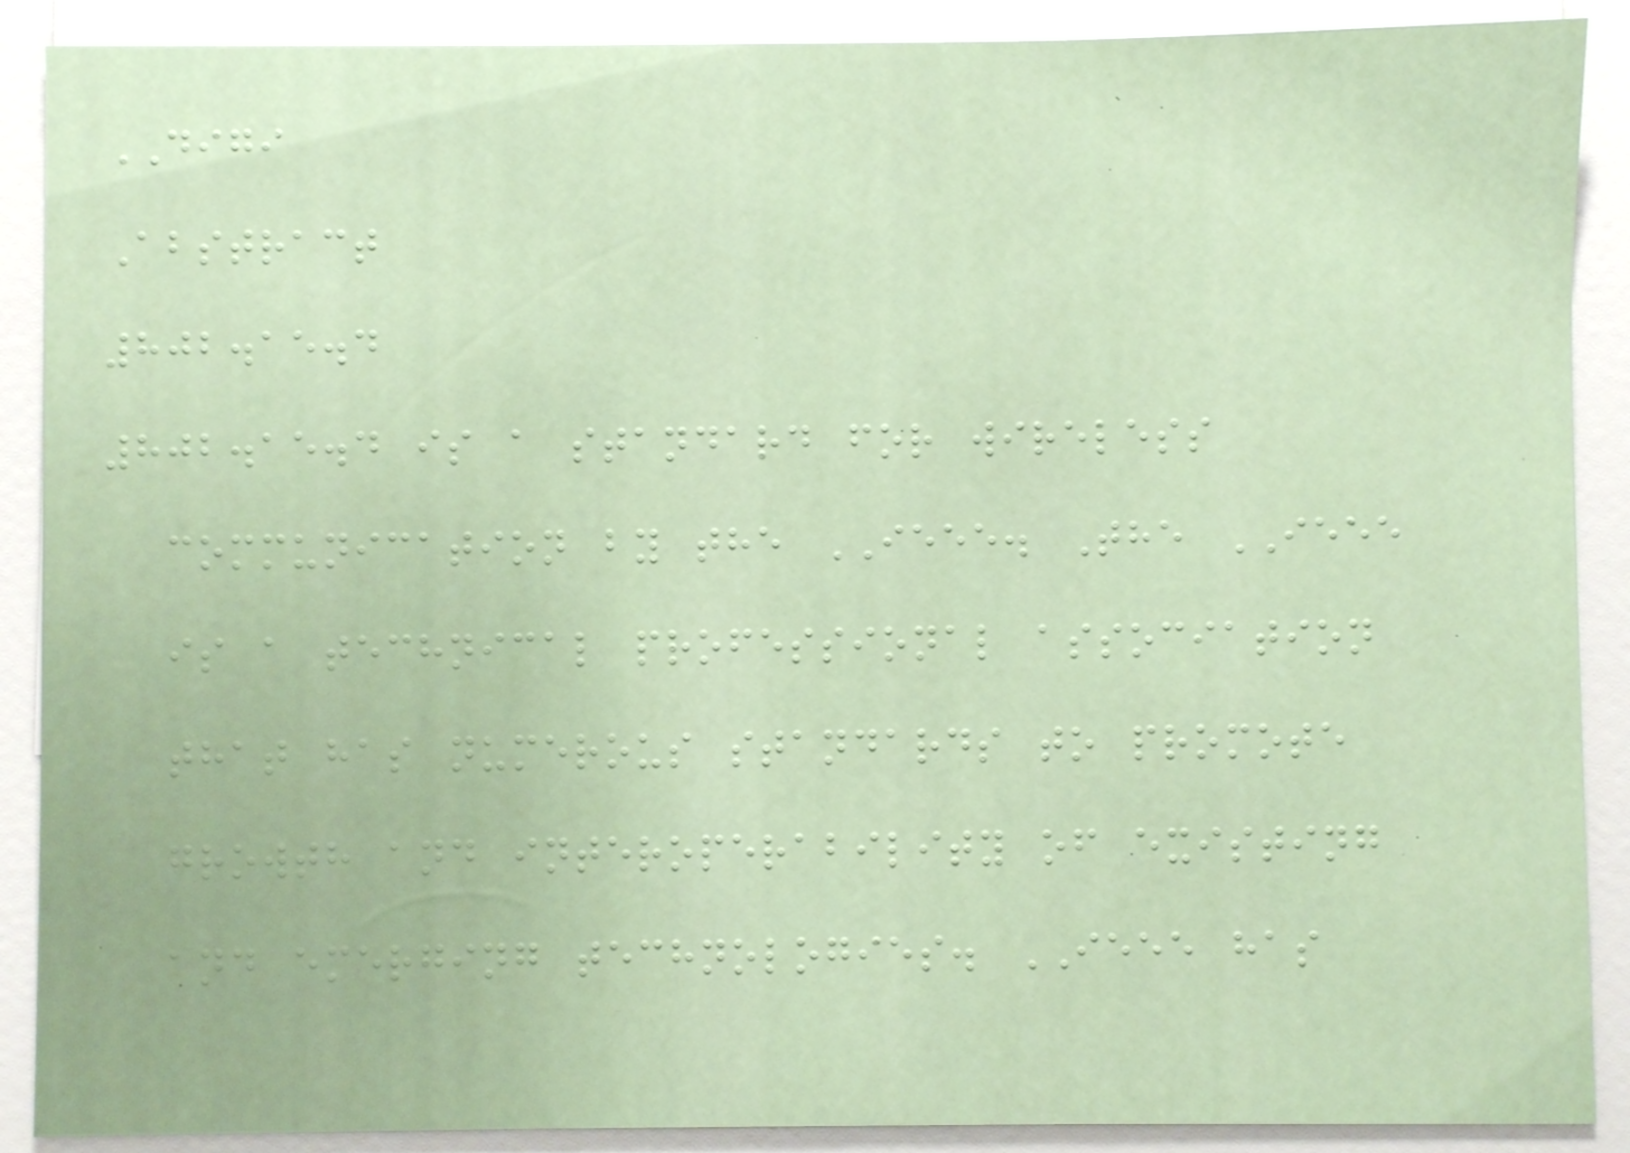DIGI
Abstract
802.15.4
802.15.4 is a standard for wireless
communication by the IEEE. The IEEE
is a technical professional association
that has numerous standards to promote
growth and interoperability of existing
and emerging technologies. IEEE has
